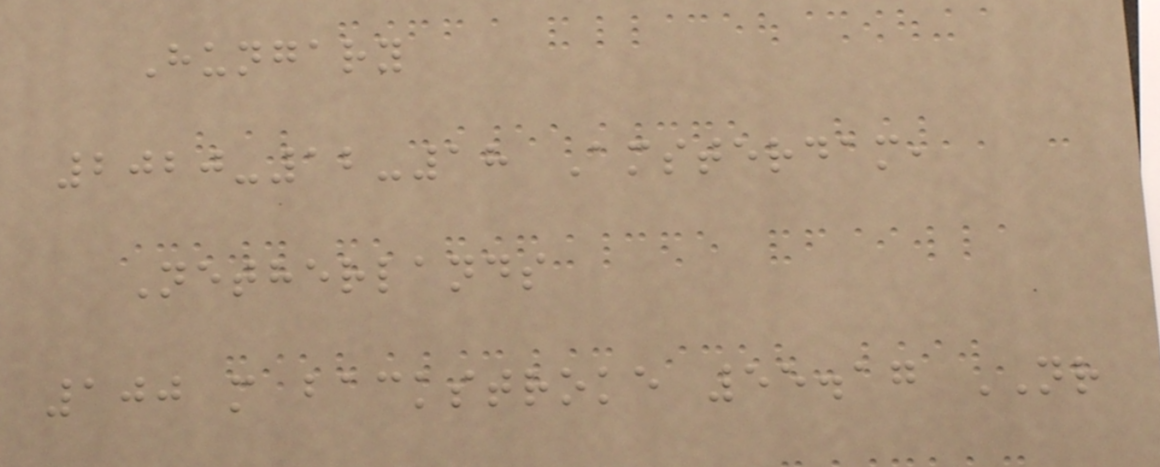Hungary
2020-12-18 Amsterdam,
Netherlands
100 m backstroke 55.17 NR
